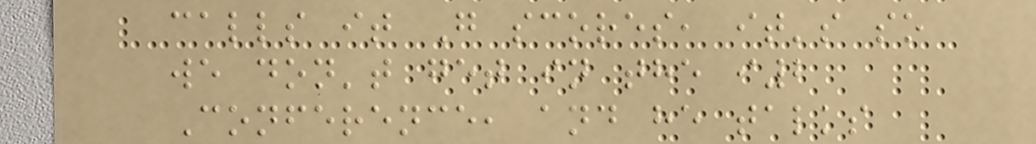calls it G scores, it's so
we don't get in the i2
Conference, and he talks
